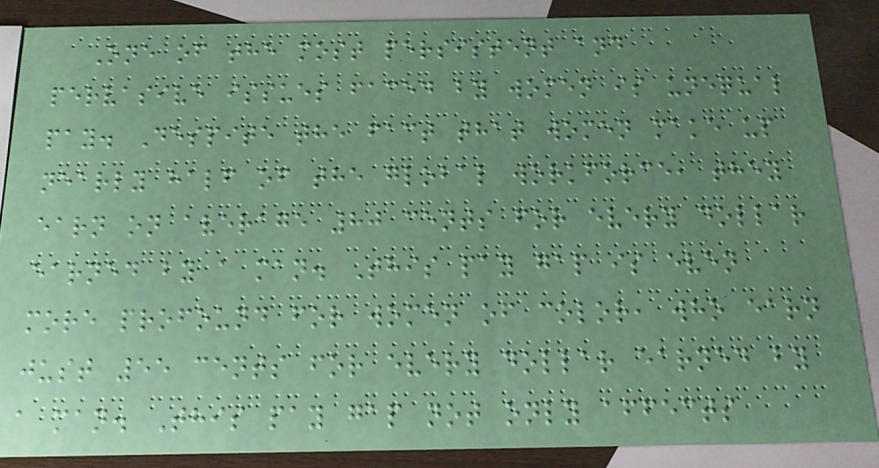One of the most persistent and
pervasive issues faced by women is unequal
pay. Despite the fact that women make up
nearly half of the global workforce, they
earn on average 80 cents for every dollar
earned by a man. This pay gap is even
more profound for women of color, who earn
just 55 cents for every dollar earned by
a man. This pay gap not only affects
